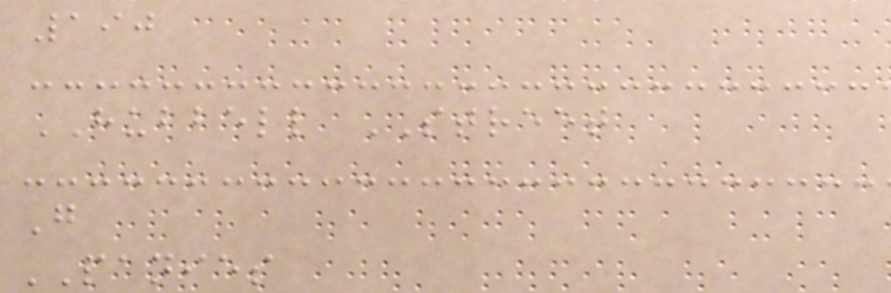190
HUBBELL STREET
G
PANIES
